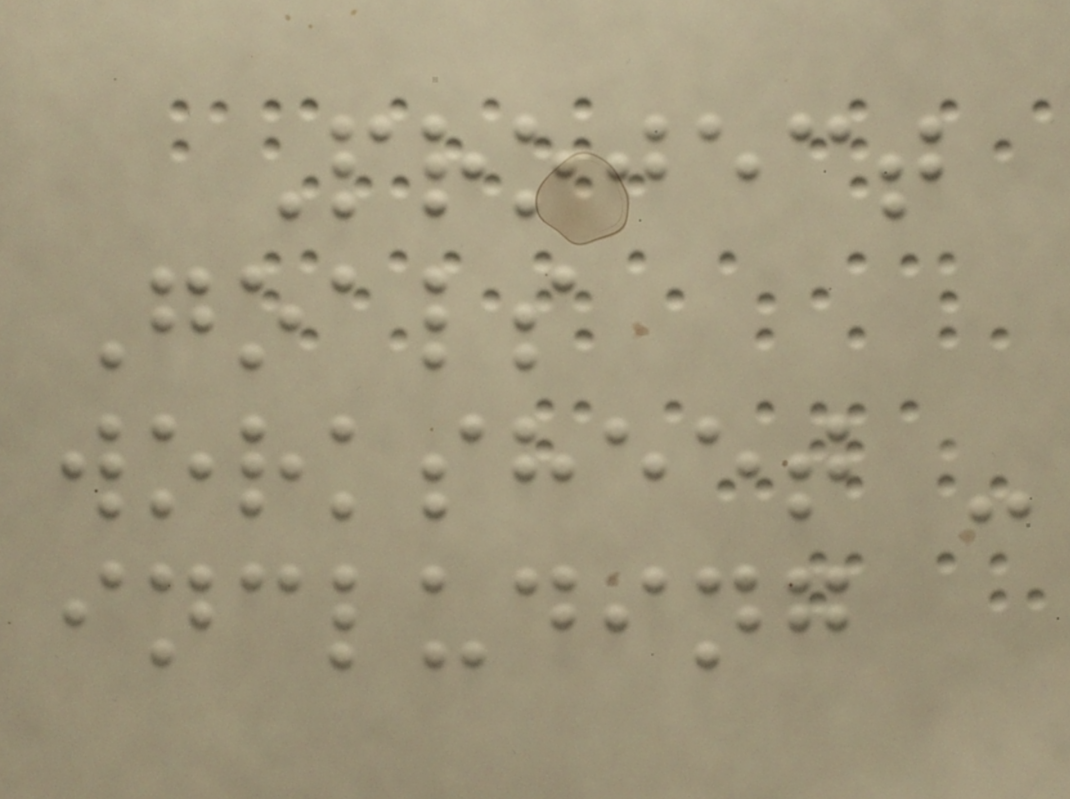Project
Goals
worksheet -
including
